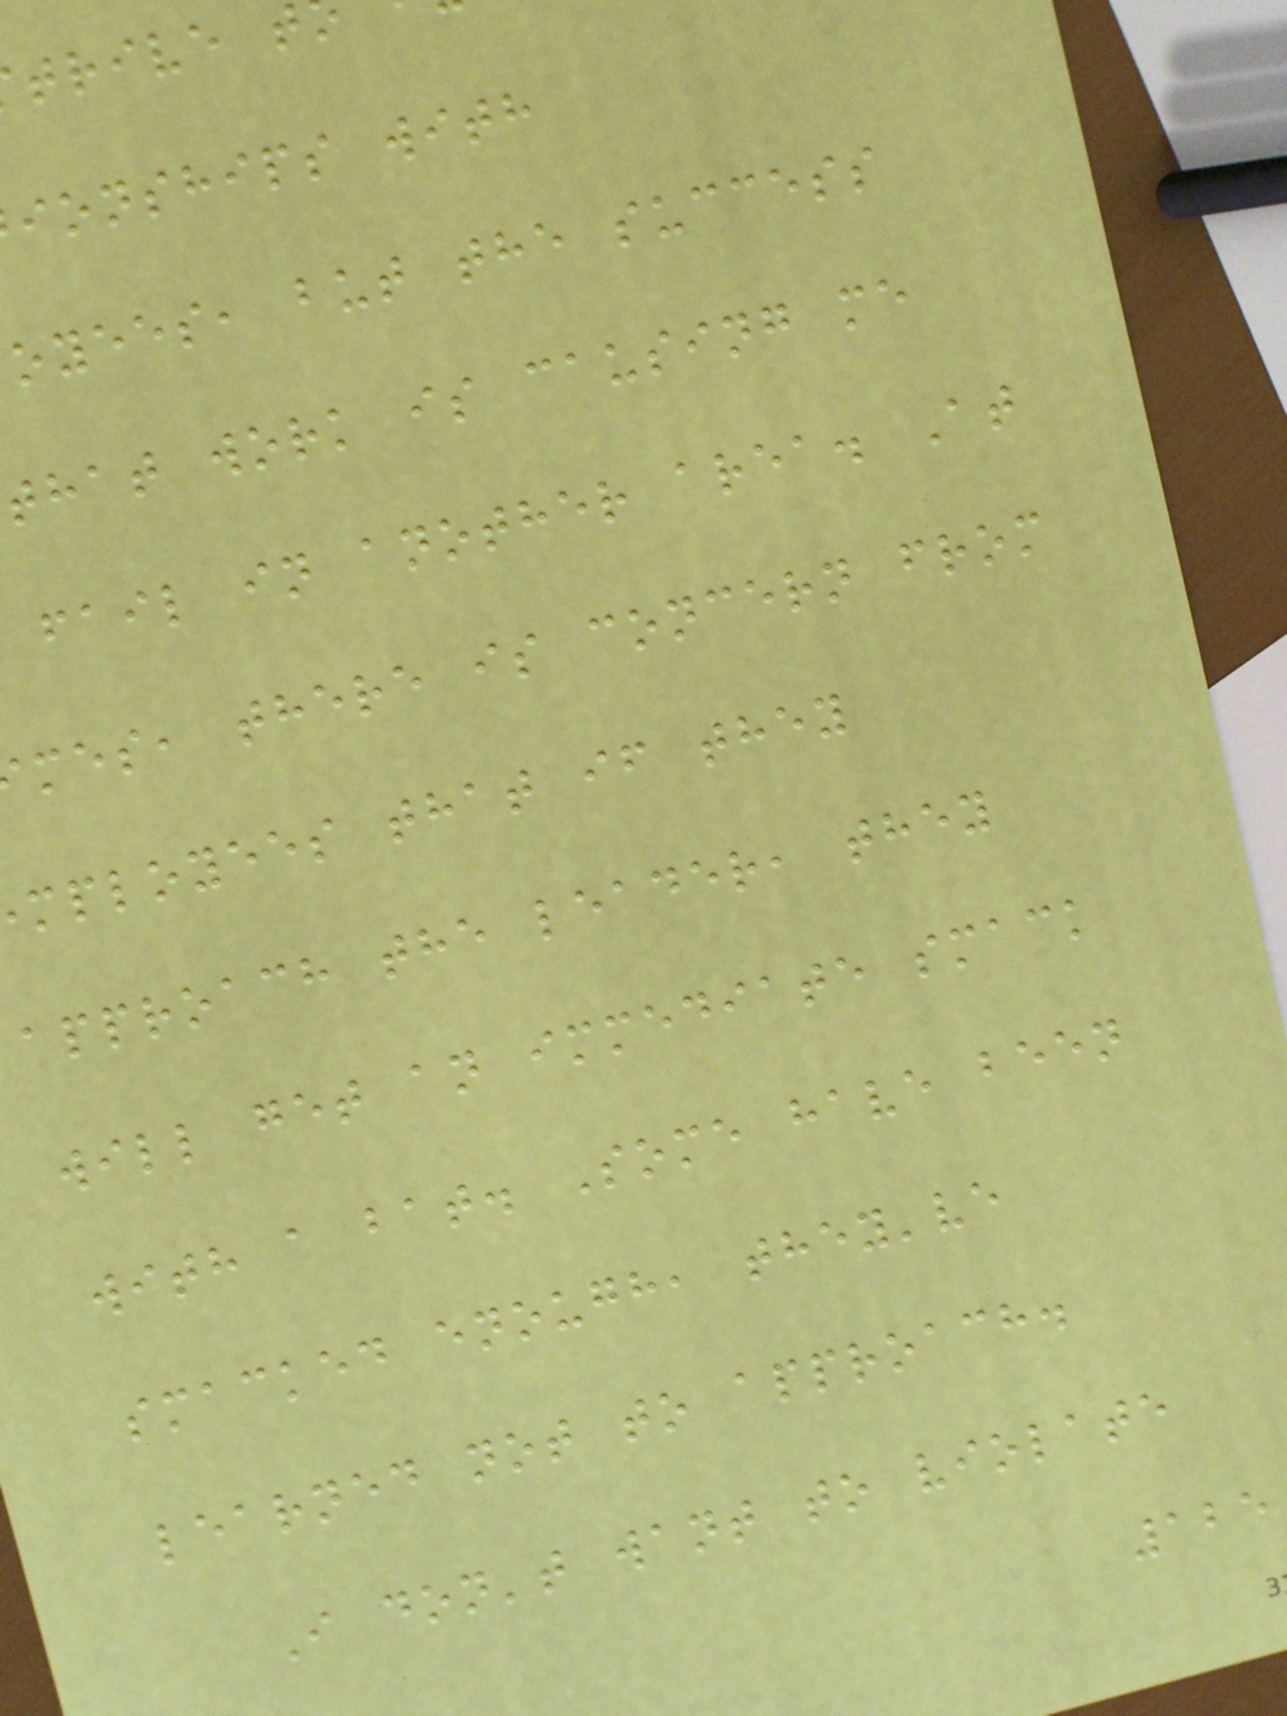trive t
ionships with
oyees, but the success
that work is causing me
fail in another area. At
mes, there is concern from
mployees that if they
approach the leader, they
will get an immediate smack
with a bat. Some have been
smacked enough, they've
learned not to approach.
I don't want to violate
125
